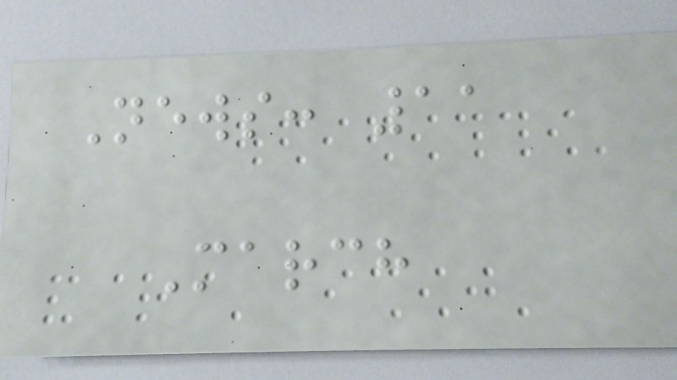News: 11
March
